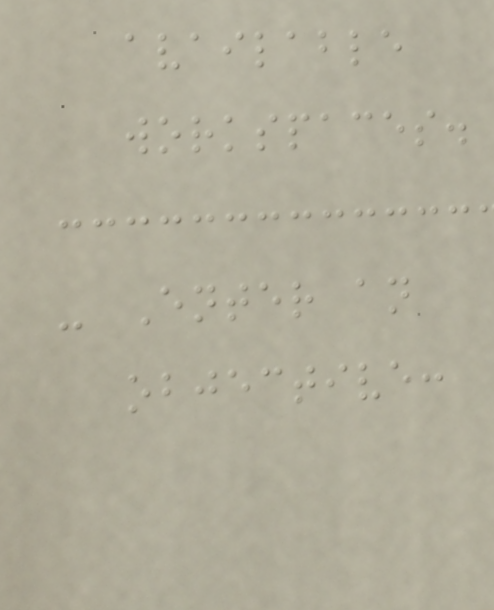available
workspaces.
- Enter an
objective:
